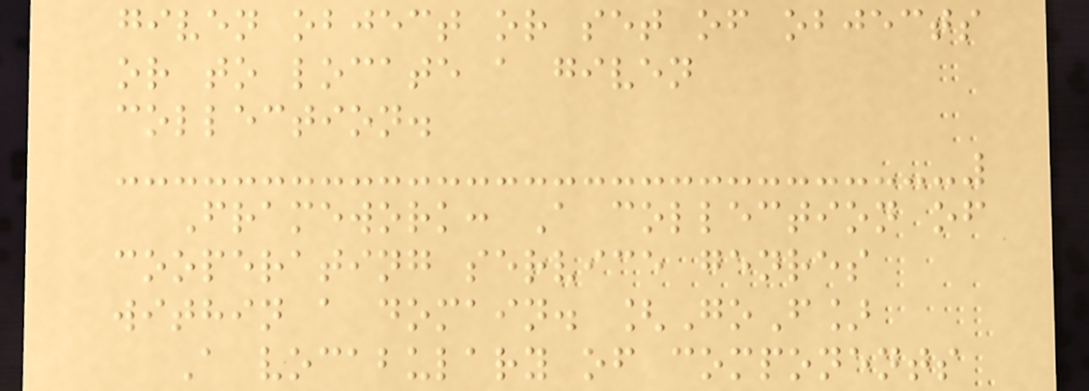given object or set of objects
or to locate a given
collection.
Framework: A collection of
cooperating service genres
within a domain. [GoF]
A vocabulary of components
